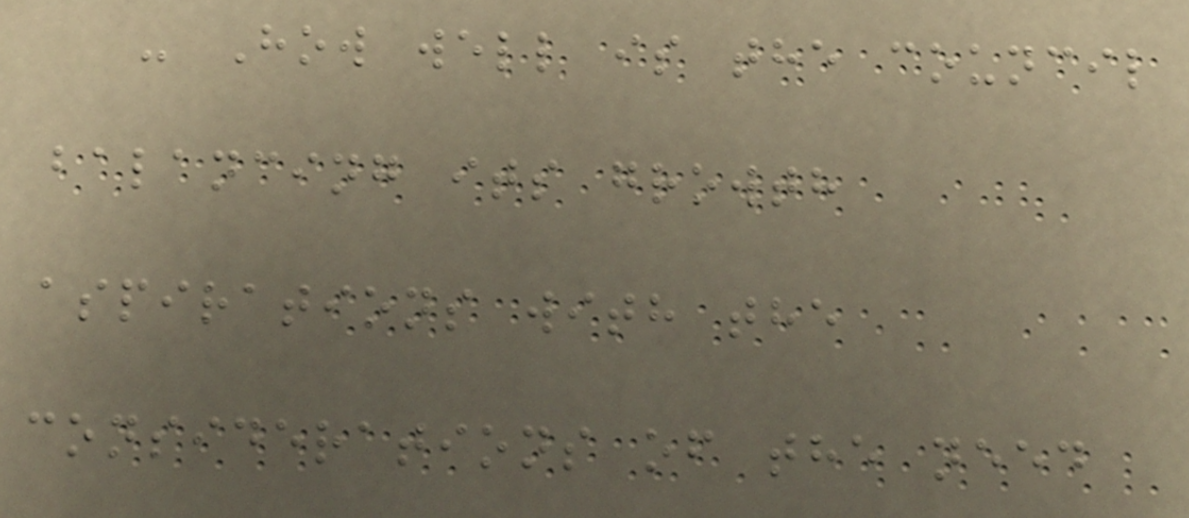- How well is the council
balancing its growth
aspirations with the
considerations of the need
